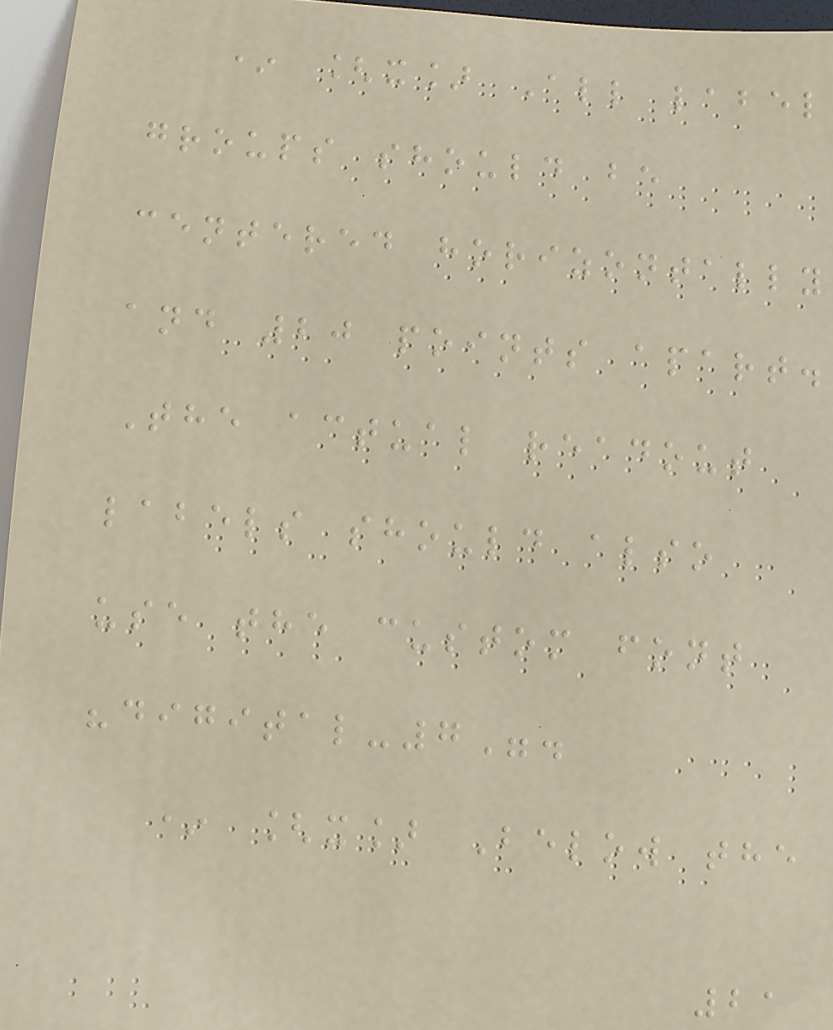* [x] All label
groups should be
centered horizontally
and 20 points apart.
The actual readout
labels should also
use the custom font
"digital-7".
* [x] Below the
21
